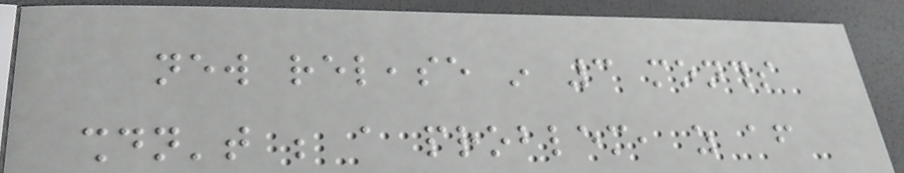new release in 3 months
shouldn't be a problem, as after
